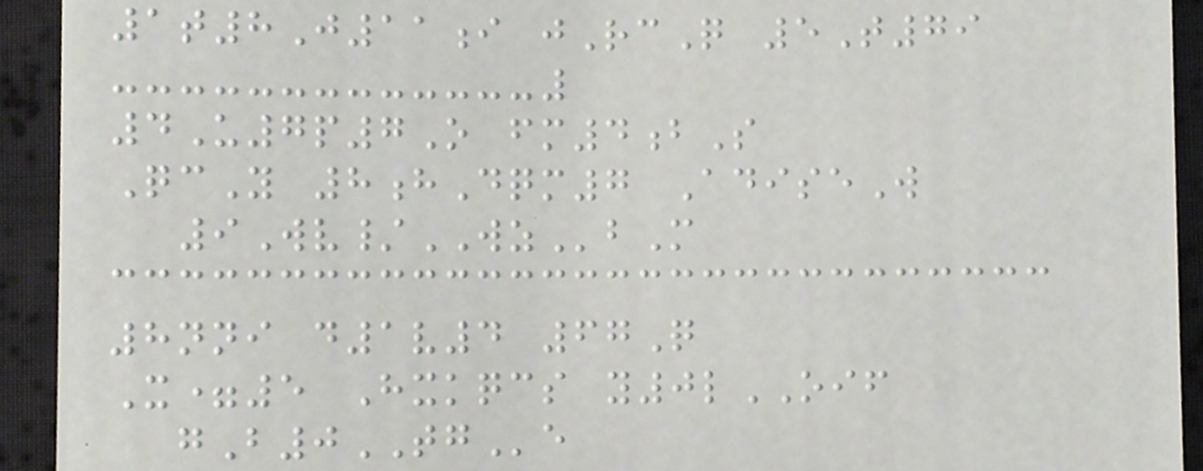1t8J11i jRcQ 5T79
4U7p7O fm4bS
QcY 8hDqm7 AdiseW
9Wv/WZbM
8nni d1v4 67Q
X=5 Hxkqcs y0lOIF
gB0TGe
